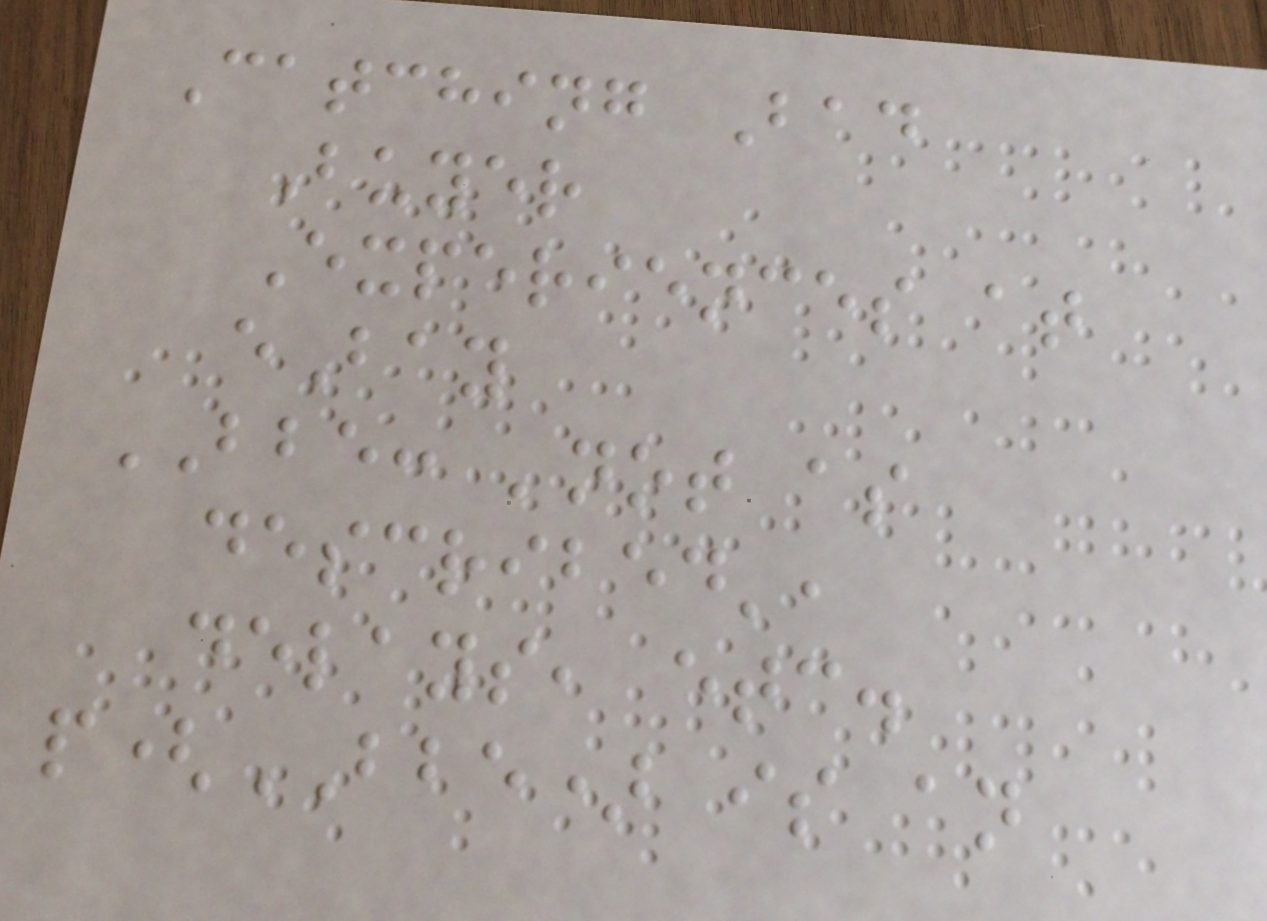Catching Bad
Buyer
Experiences at
eBay
BBE: 'not as
described',
delays, etc.
p(BBE) is an
